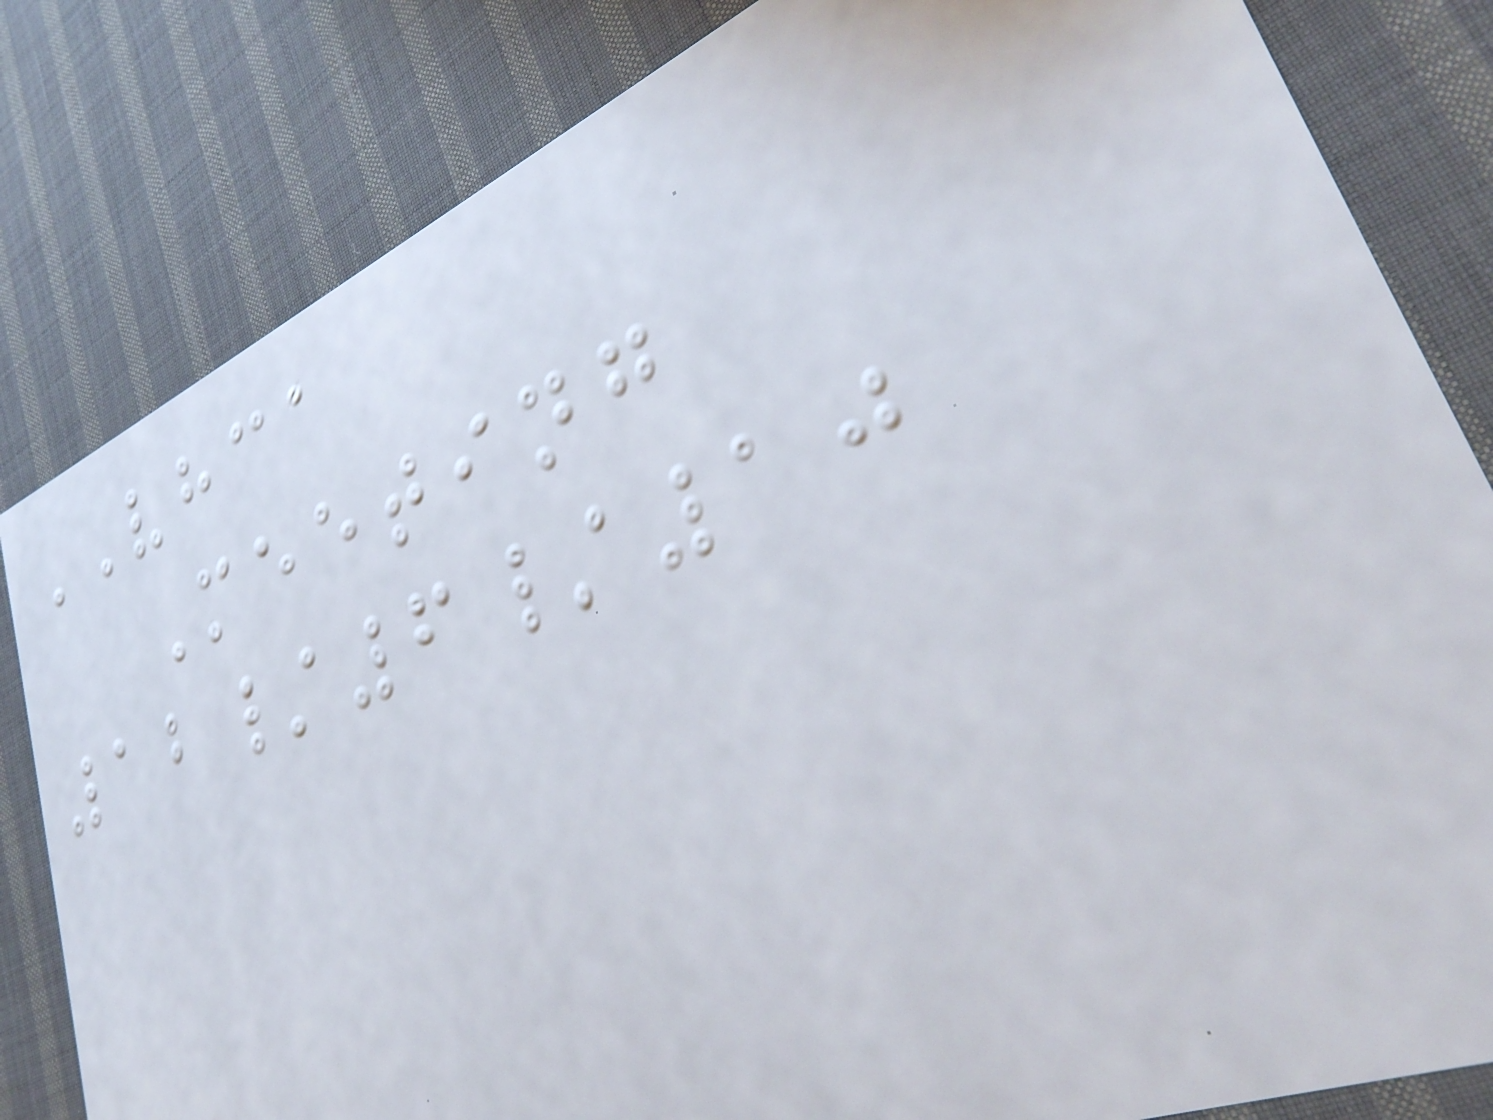VHCA
Meeting
12/6/10
